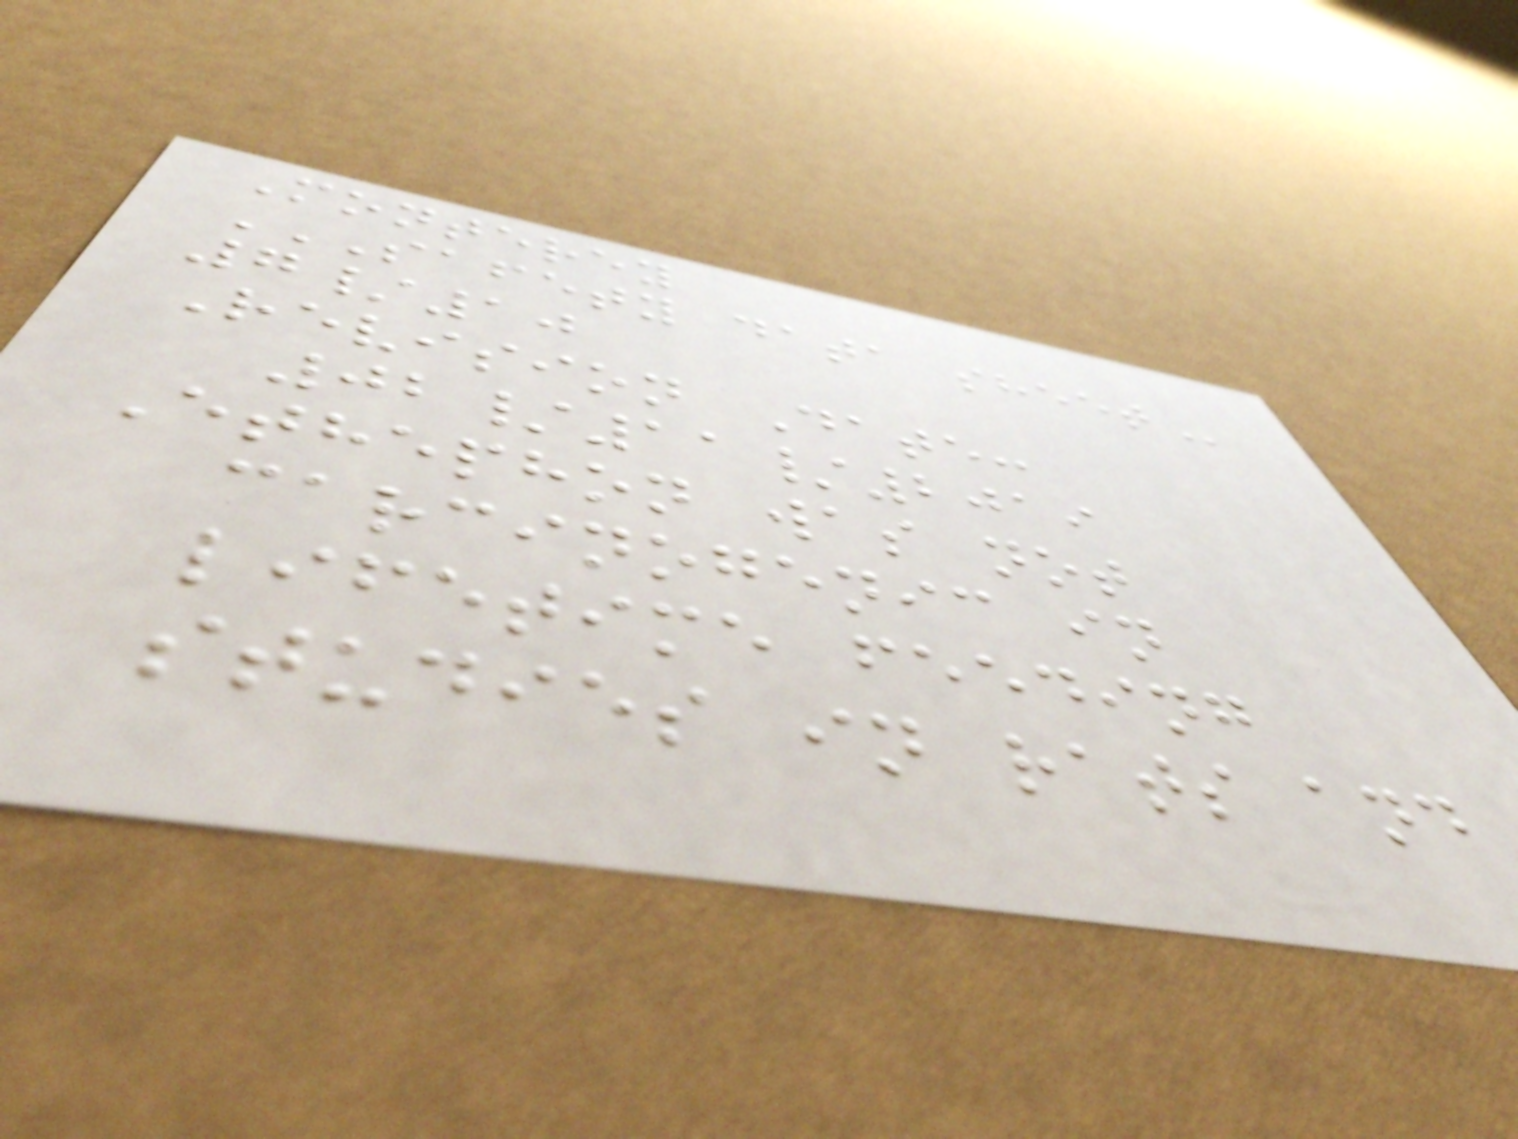Monterey
SAFETY DATA SHEET
7/10
Revision Date:
02/11/2019
Ethephon was not
carcinogenic in
lifetime feeding
studies in rats and
